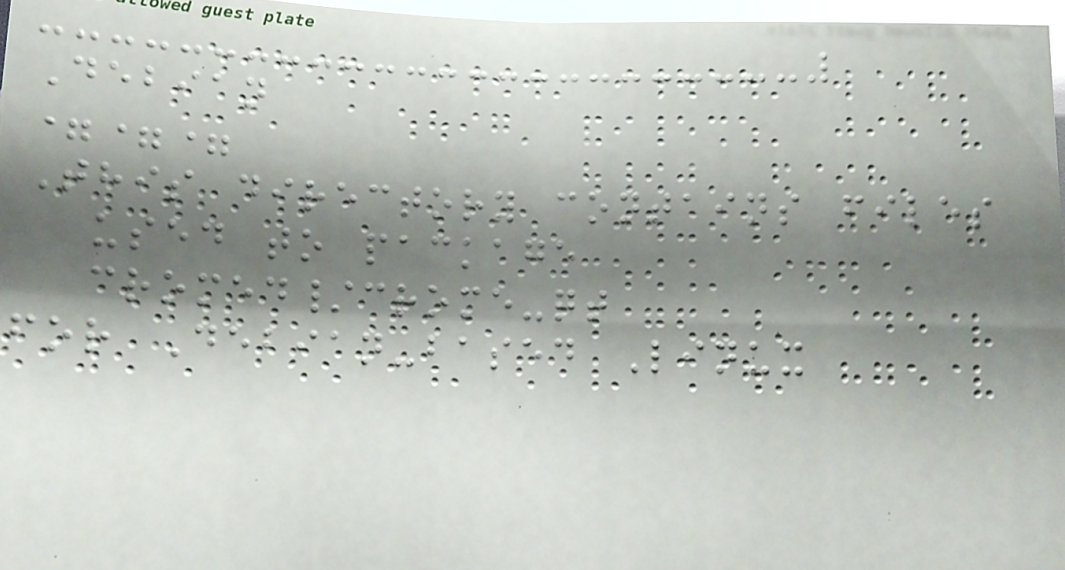Debian
===
This directory contains files
used to package
cromed/crome-qt
for Debian-based Linux
